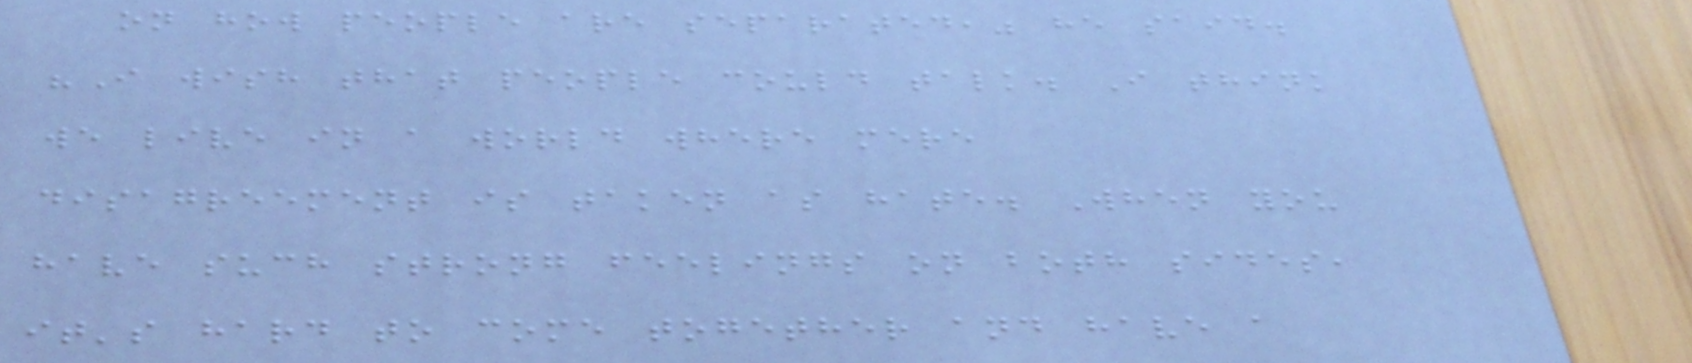on how people are separated," he said.
"I wish that people could talk. I think
we live in a world where mere
disagreement is taken as hate. When you
have such strong feelings on both sides,
it's hard to come together and have a
